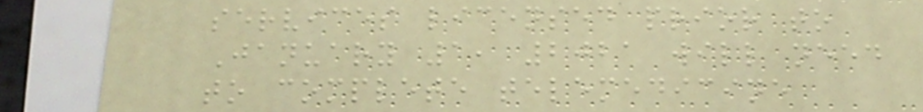services licensed prior to
January 1, 2021 will need
to complete telemedicine
